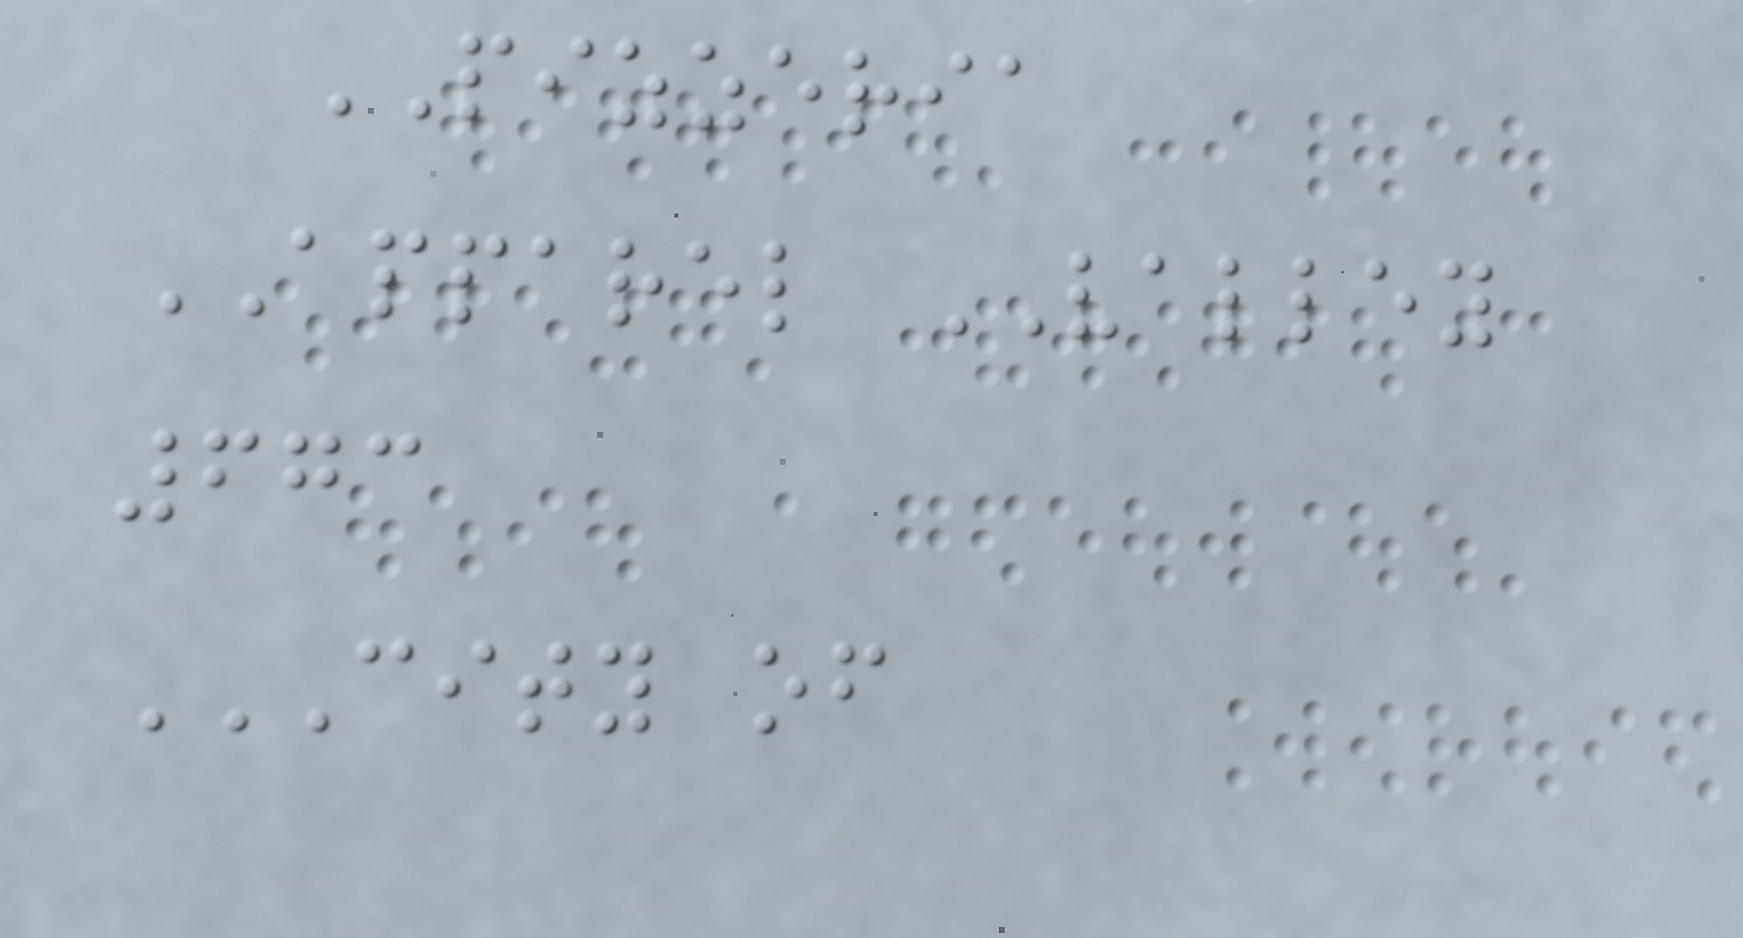PIZZERIA
APPAREL VALLEY
673
CITY OF
